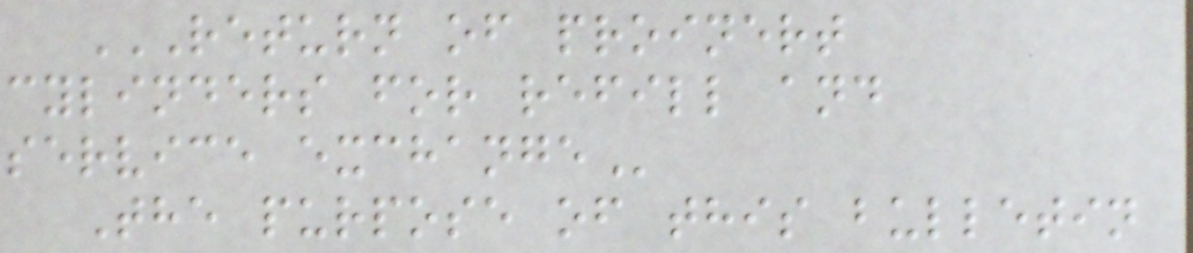RETURN OF PROINERT
CYLINDERS FOR REFILL AND
SERVICE EXCHANGE
The purpose of this bulletin
